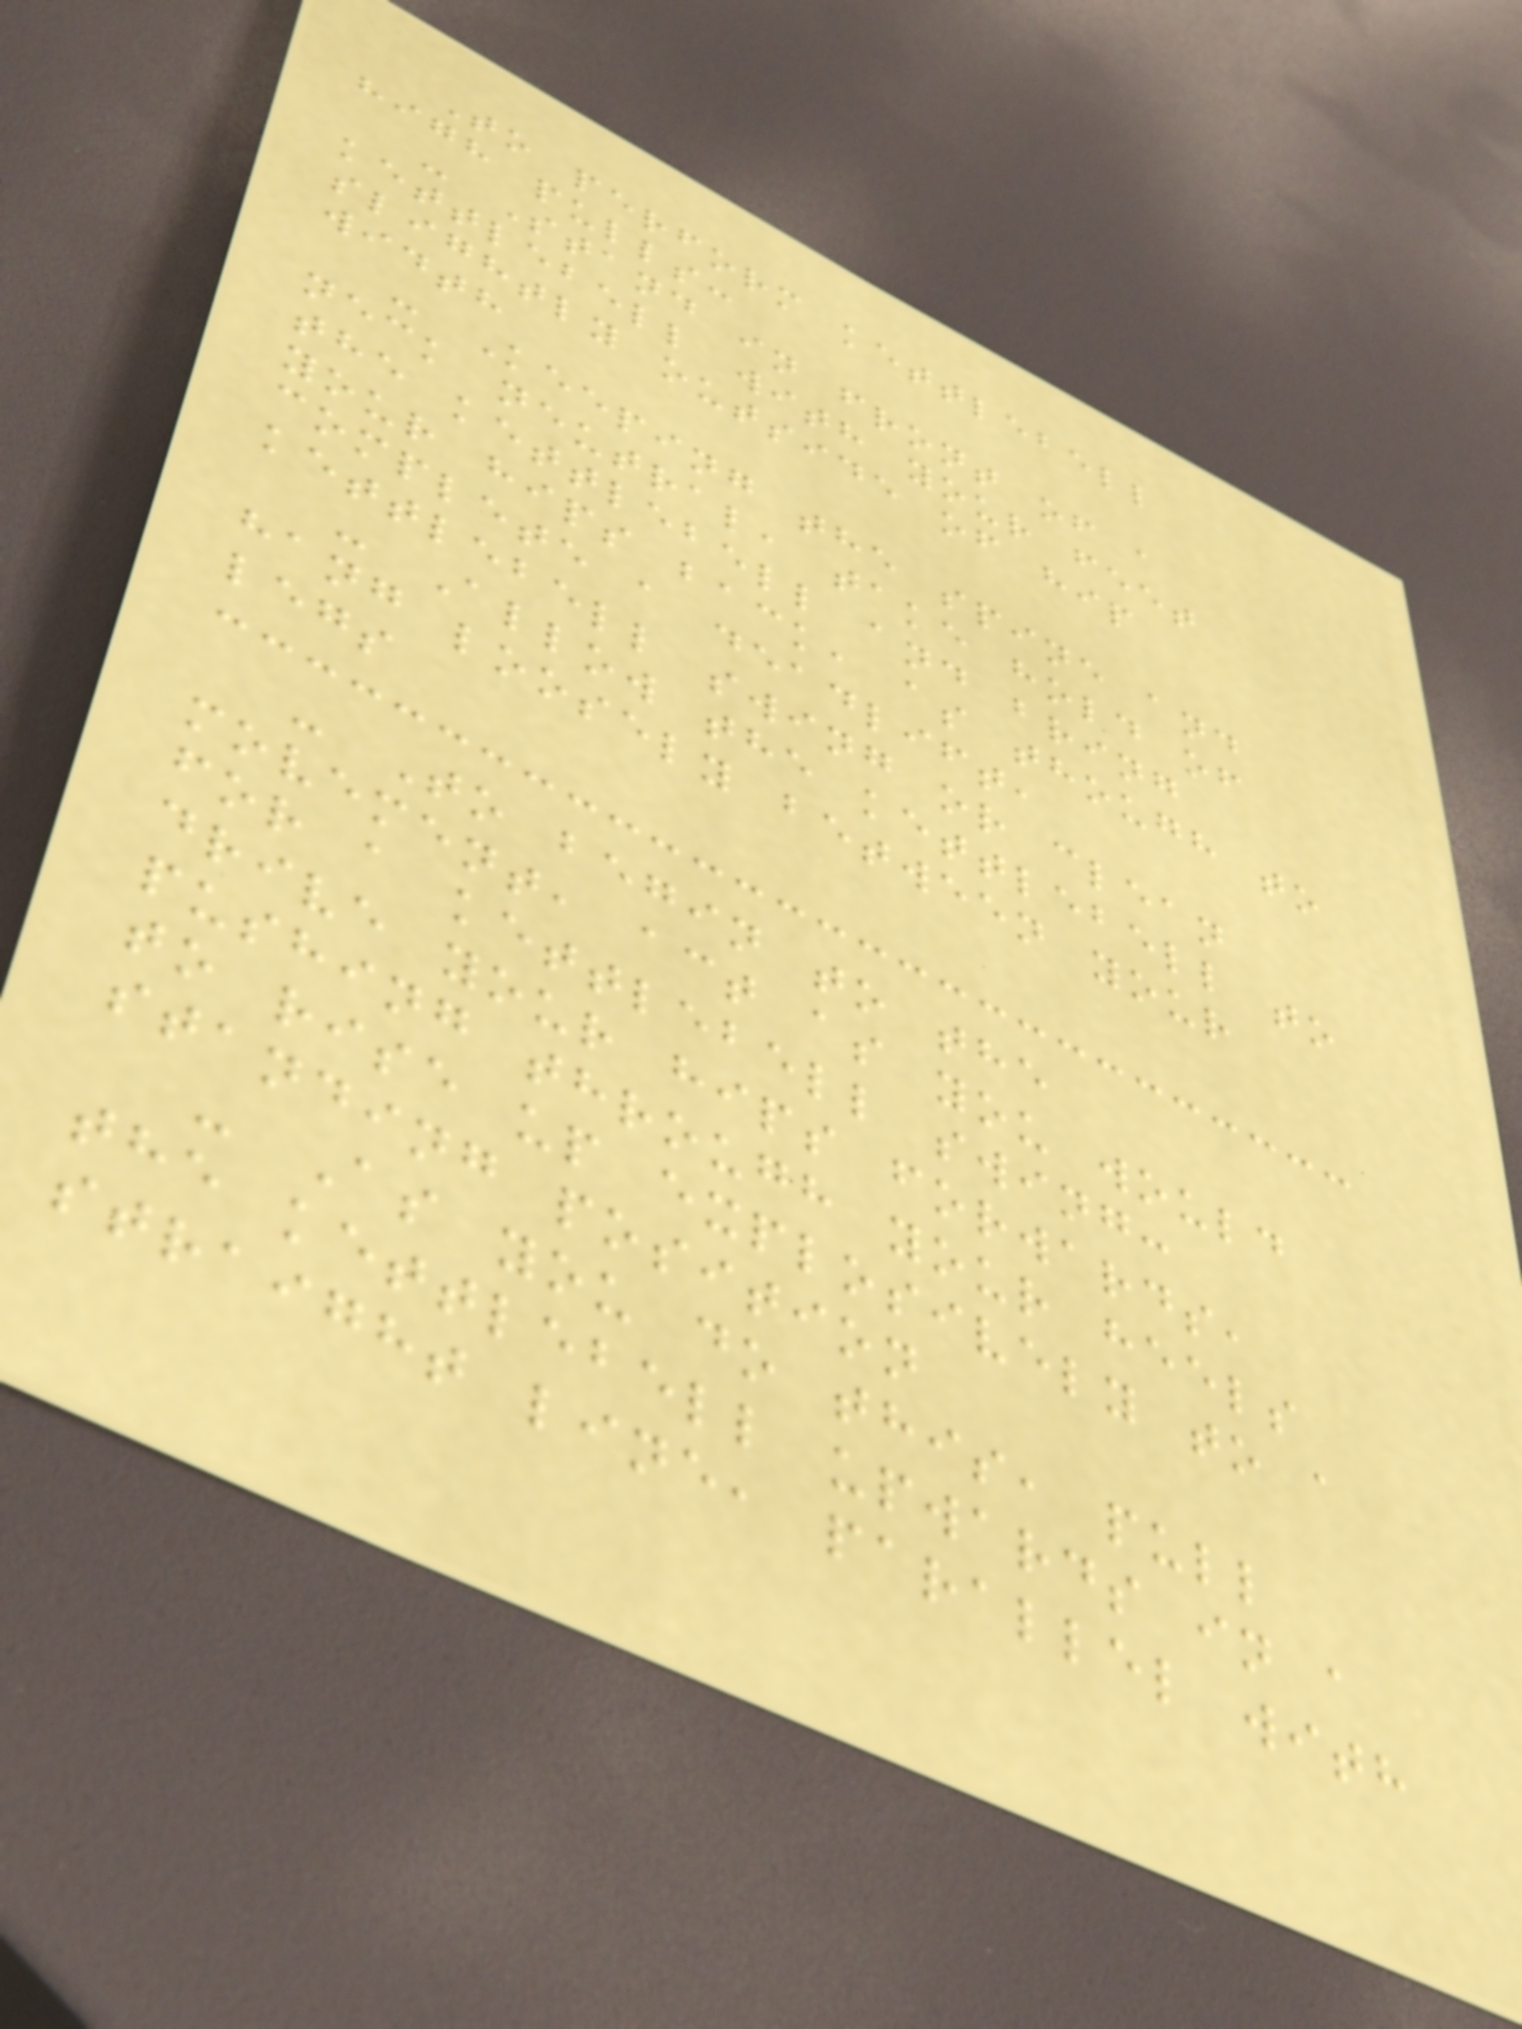To perform kettlebell
high pulls:
- Stand in front of a
kettlebell with your feet
slightly outside of hip
width
- Keeping the spine and
neck neutral, take hold of
the kettlebell and bring
your hips back, as though to
complete a deadlift,
kettlebell swing or clean
- Allow the kettlebell to
hang loosely between your
legs
- To begin to the
movement, act as you would
for a kettlebell swing:
drive your hips forwards,
pushing through your heels
to rise up explosively to a
standing position
- As you do this, pull
the kettlebell upwards in a
straight line, parallel with
